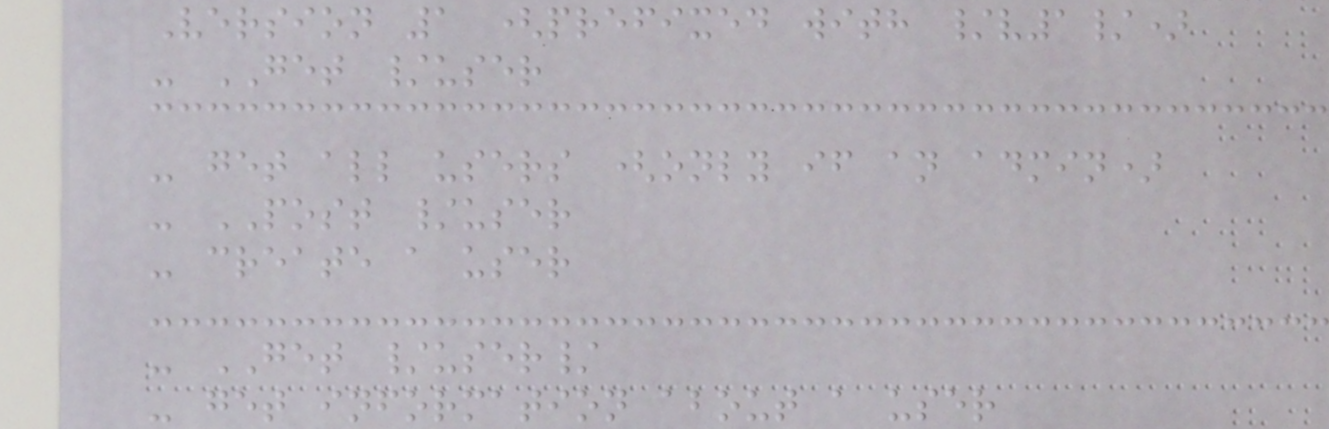Version 1 (prefixed with /v1/)
- GET /user
- get all users (only if an admin)
- POST /user
- create a user
- GET /user/
- get information about a user
